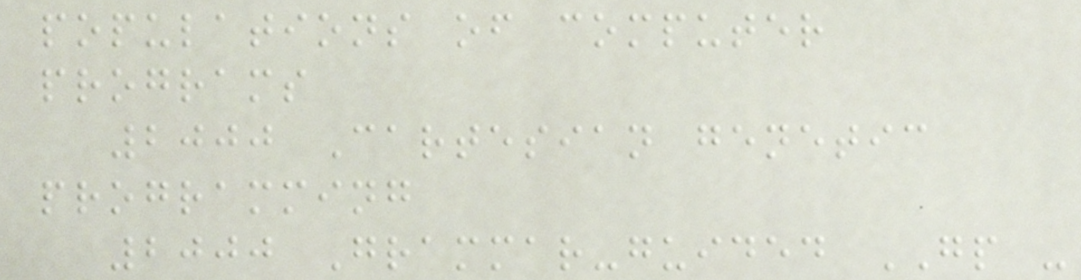populations of computer
programs
2000 Cartesian genetic
programming
2000 Grammar-guided GP -
